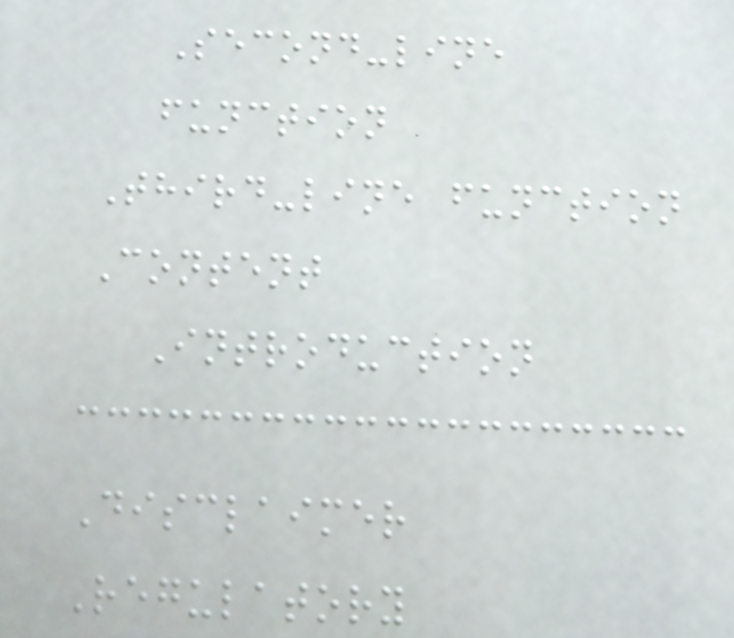Second-line
function
Third-line function
Content
Introduction
Disclaimer
Regulatory
